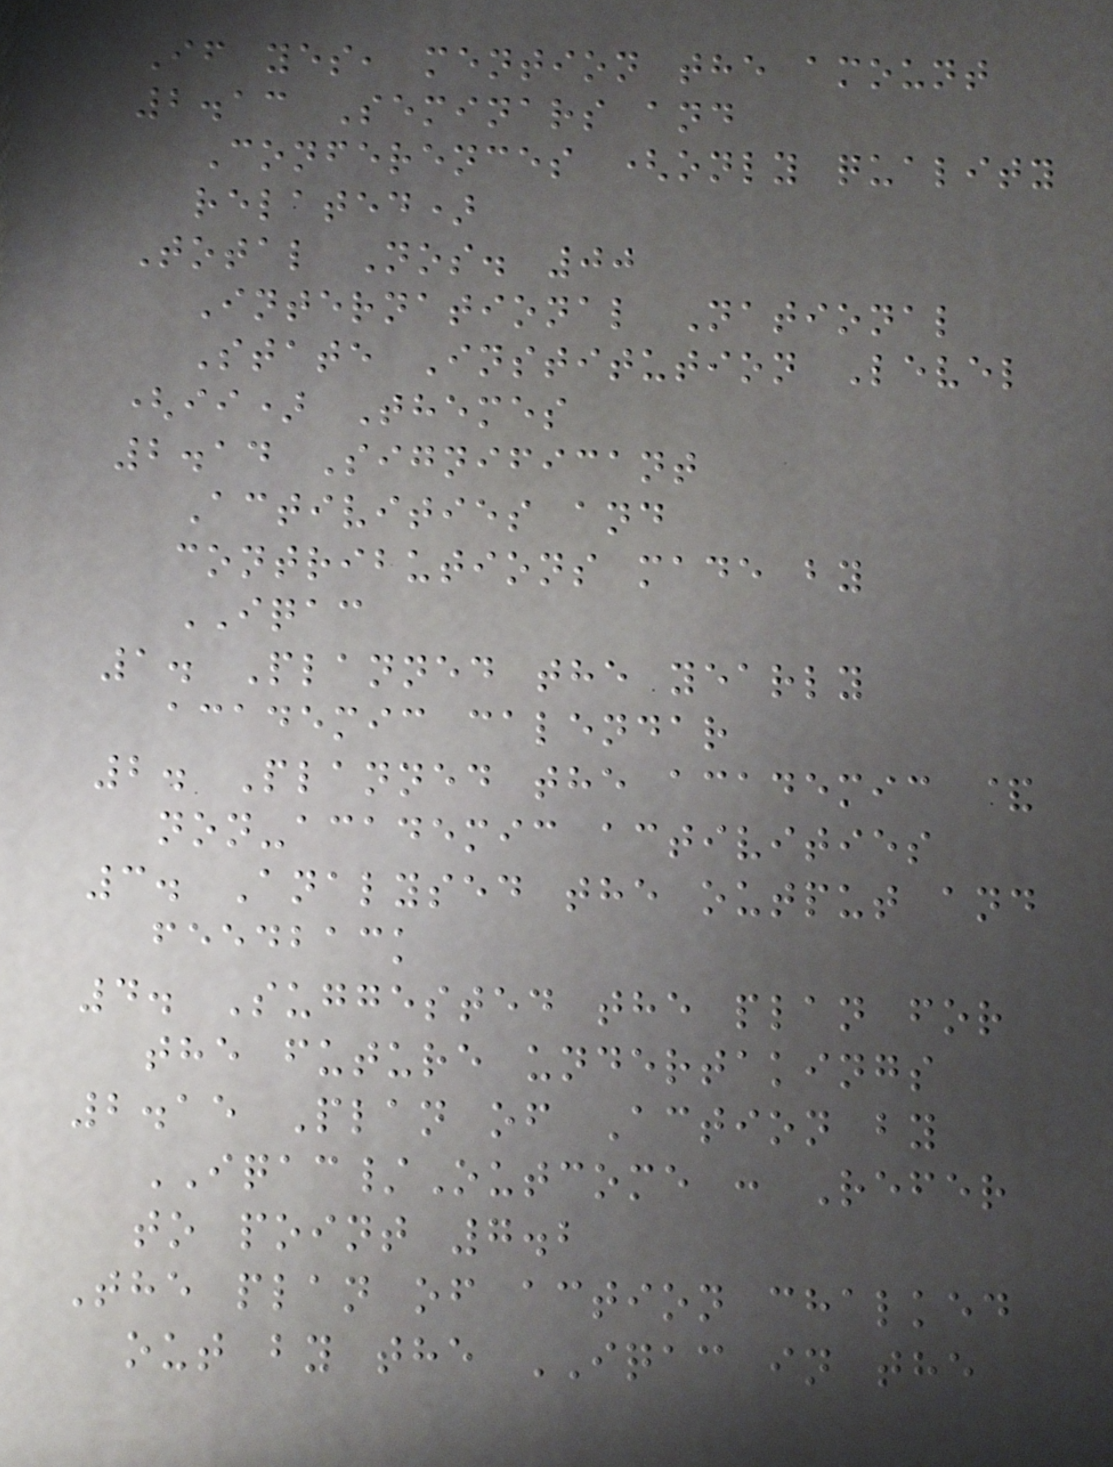If yes, mention the amount
2.13 Seminars and
Conferences (only quality
related)
Total Nos. 00
International National
State Institution Level
(ii) Themes
2.14 Significant
Activities and
contributions made by
IQAC
1. Planned the yearly
academic calendar
2. Planned the academic &
non-academic activities
3. Analysed the output and
feedback
4. Suggested the plan for
the future undertakings
2.15 Plan of Action by
IQAC/Outcome : Refer
to point 7.2
The plan of action chalked
out by the IQAC in the
